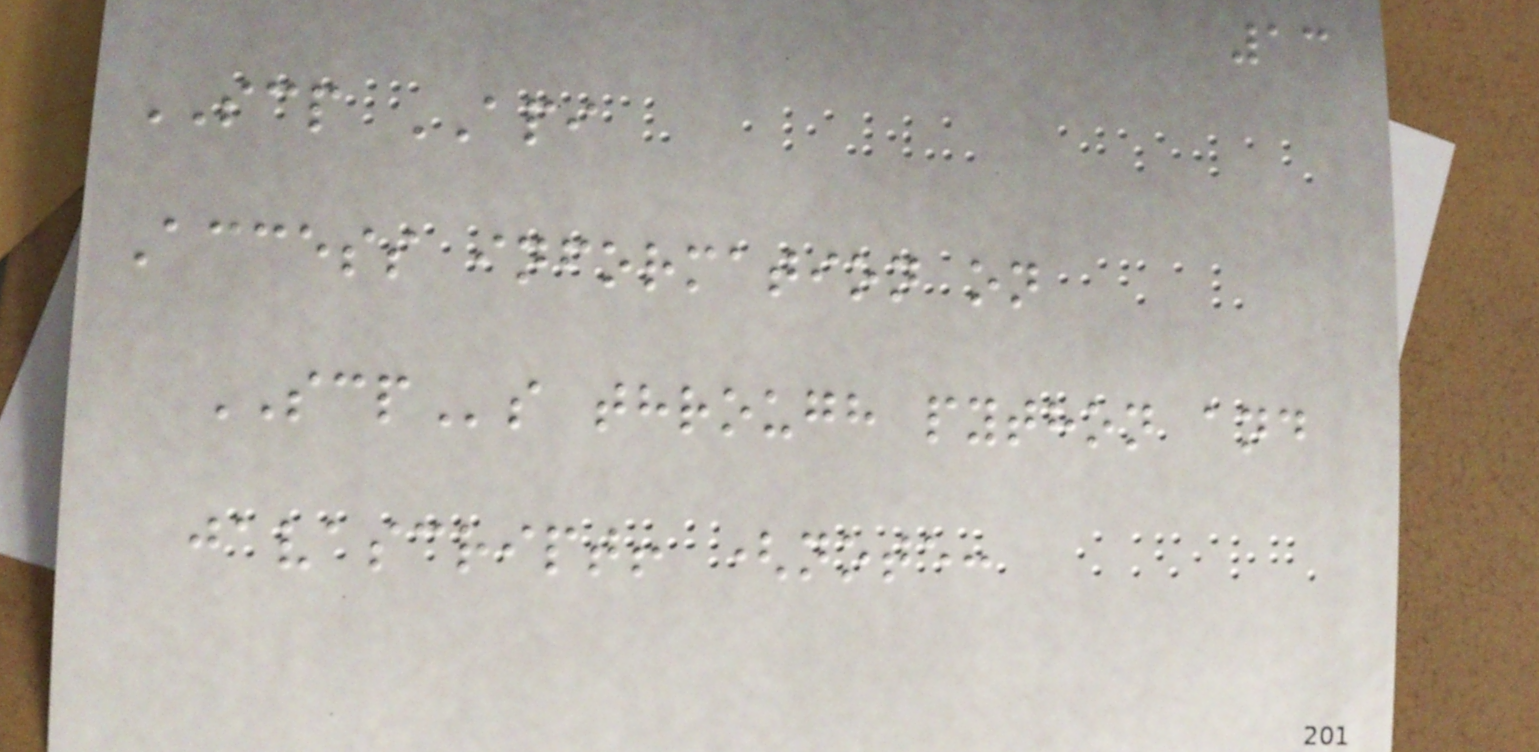13
SCP API
Access information on
SCPs through python and
javascript! (note:
